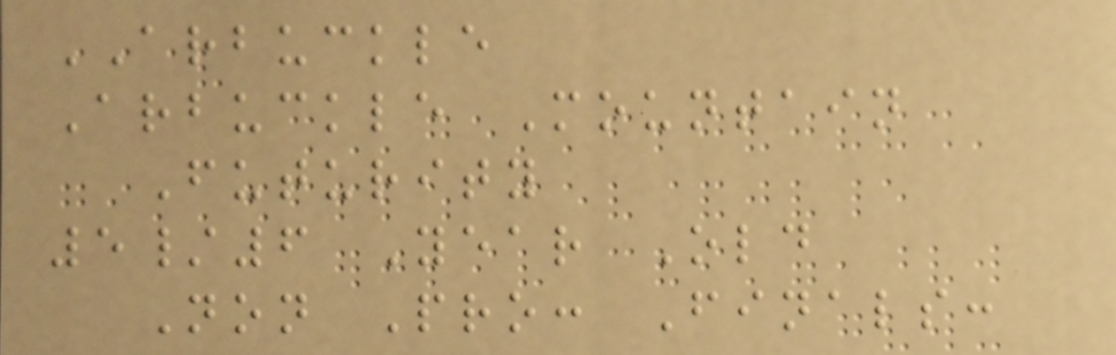ARBUCKLE
Arbuckle Mountain
Futurity
5/6 Year Old
Non Pro: Finals:
